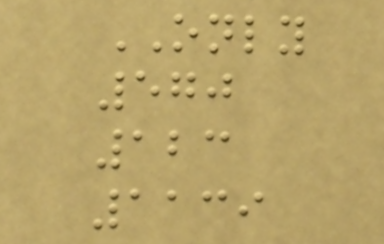ONLY
570
123
1139
